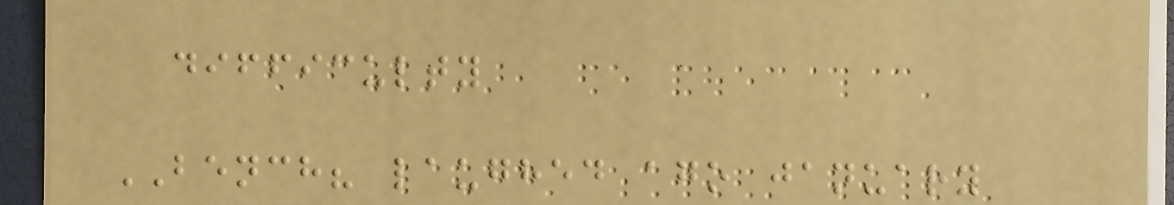difficulty
BENCH? laughed ago january
